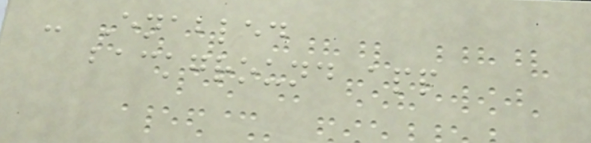- Enabled
background app
